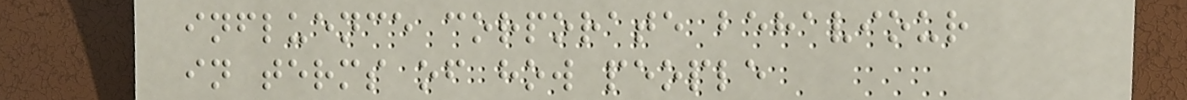influence corporate behaviour
in terms of how people
